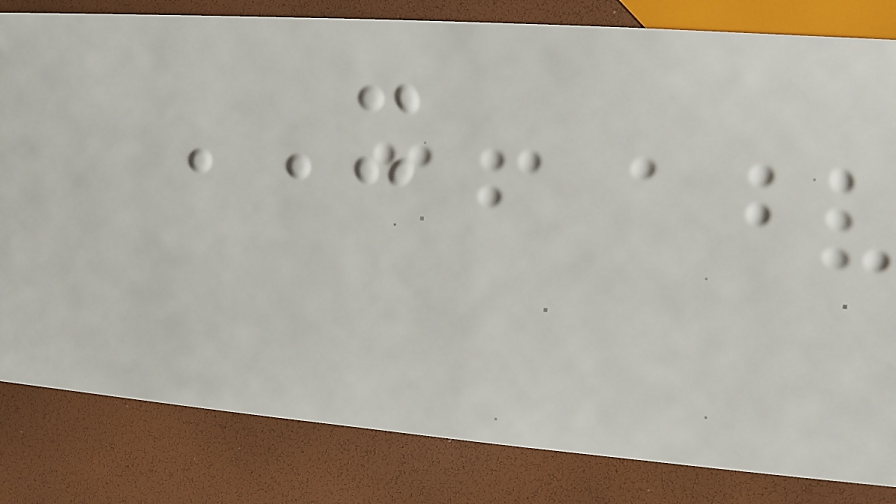IT
